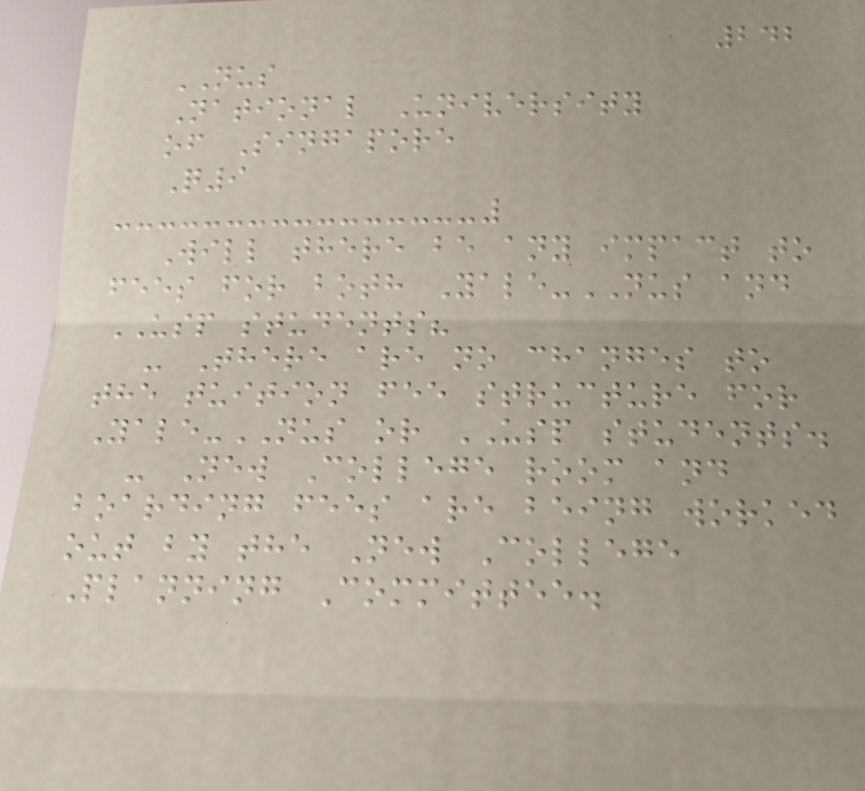242
NUS
National University
of Singapore
Q9
Will there be any impact to
fees for both Yale-NUS and
USP students?
- There are no changes to
the tuition fee structure for
Yale-NUS or USP students.
- New College room and
boarding fees are being worked
out by the New College
Planning Committee.
